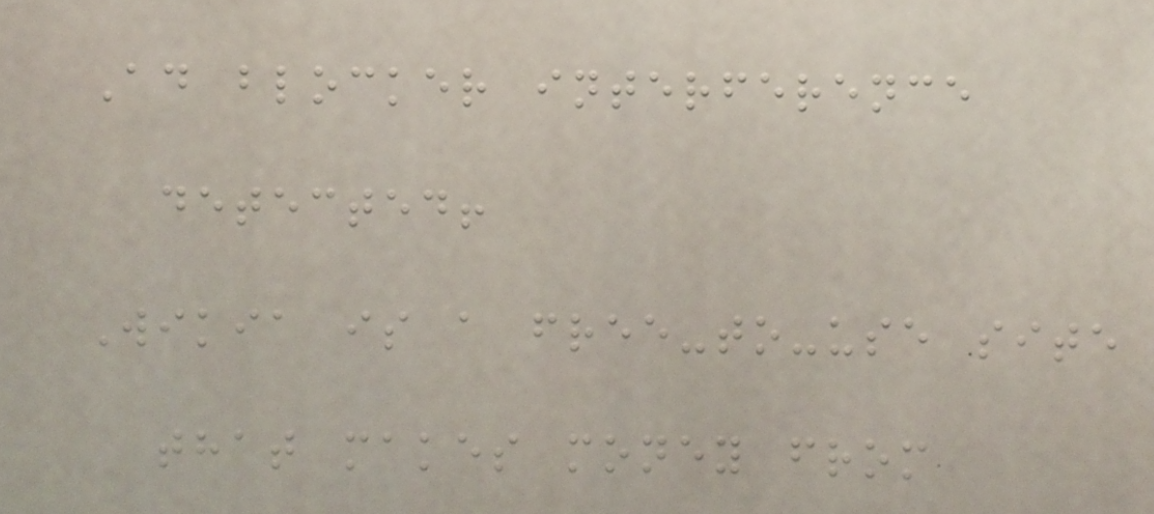Ad blocker interference
detected!
Wikia is a free-to-use site
that makes money from
